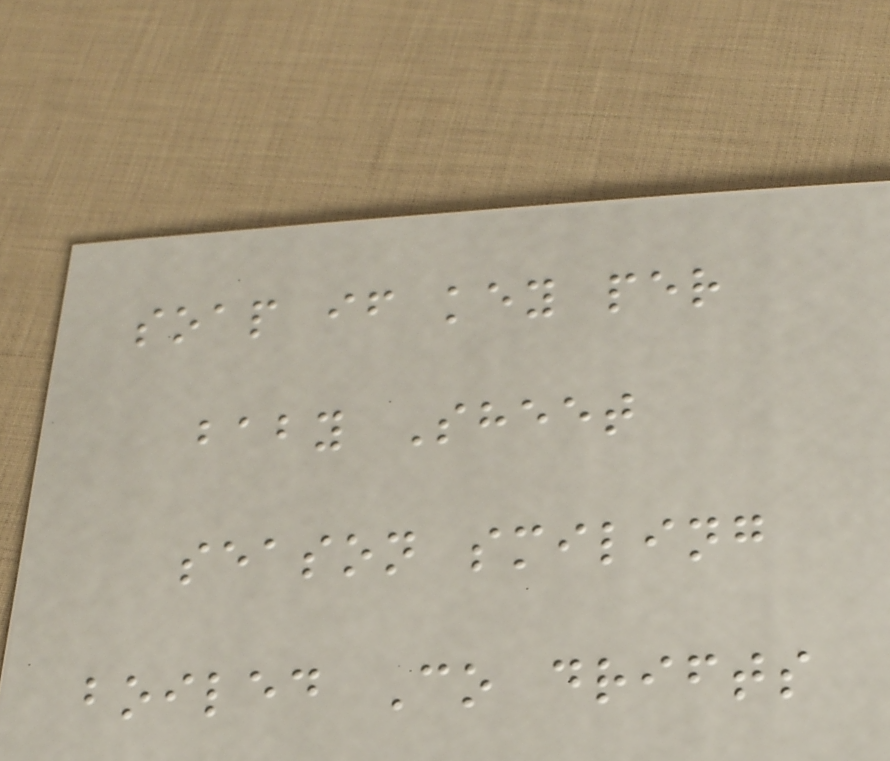soap if key per
baby Sheet
season smiling
boiled Co drifts
